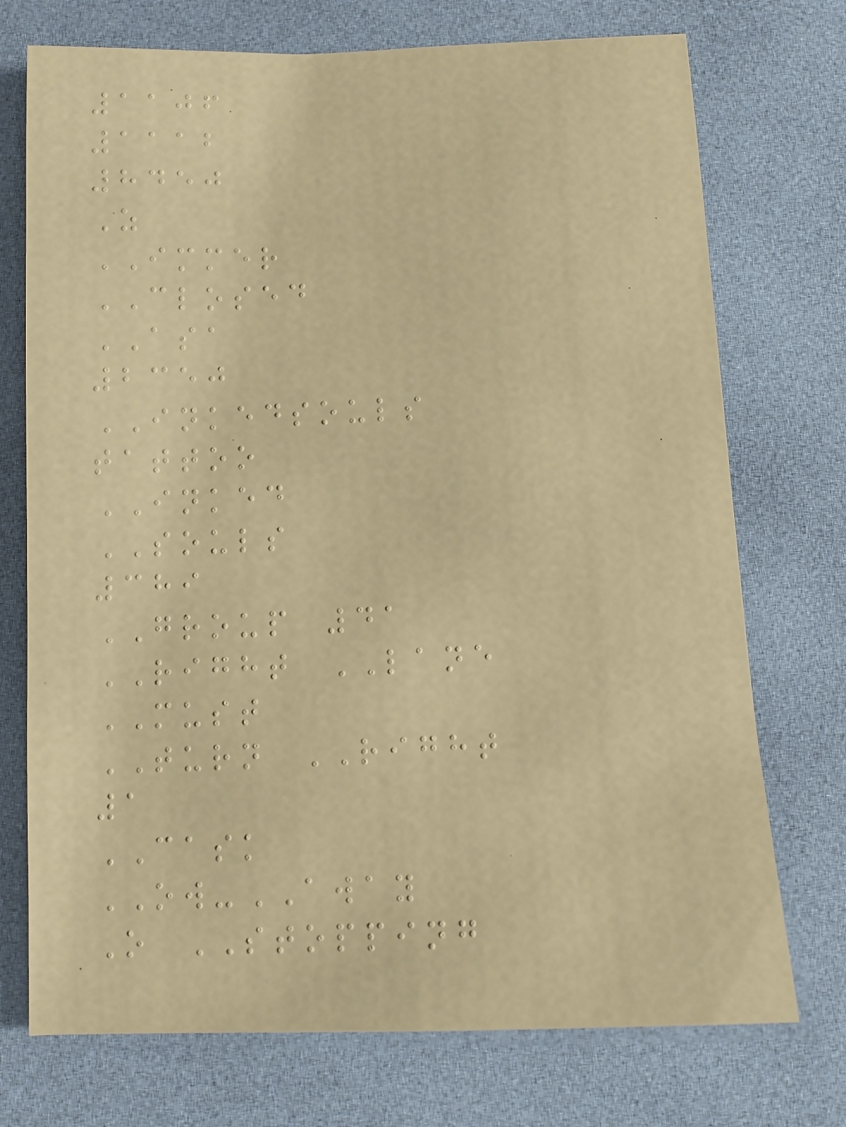1106
1112
8450
Z
IMMER
CLOSED
ASA
2350
INKEDSOULS
tattoo
INKED
SOULS
389
GROUP 41
RIGHT LANE
MUST
TURN RIGHT
1
CASK
OW-AWAY
O STOPPING
